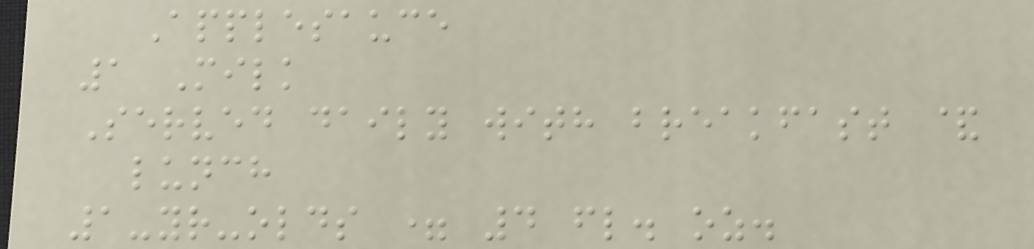Applesauce
1 Milk
Served daily with breakfast &
lunch
1-yr-olds = 4 fl. oz.
